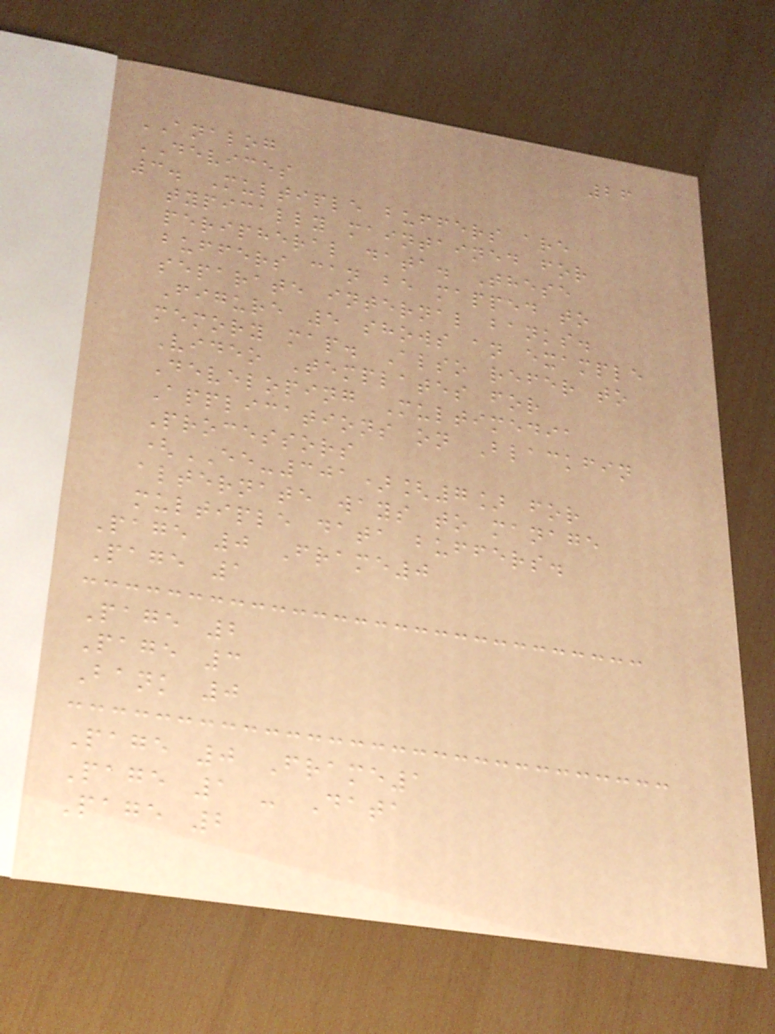26
ANALOG
DEVICES
3. Multiple buffers are
typically maintained for
peripheral data. These
buffers can be mapped to
separate internal banks.
Figure 5 shows an example
memory map. Also refer to
Video Templates for
Developing Multimedia
Applications on Blackfin
Processors
(EE-301)[7] for
alternate ways to manage
multiple data buffers.
Page 0 Frame0
Page 1
Page 2
Page 3
Bank 0
Page 0 Frame1
Page 1 - Data
Page 2
